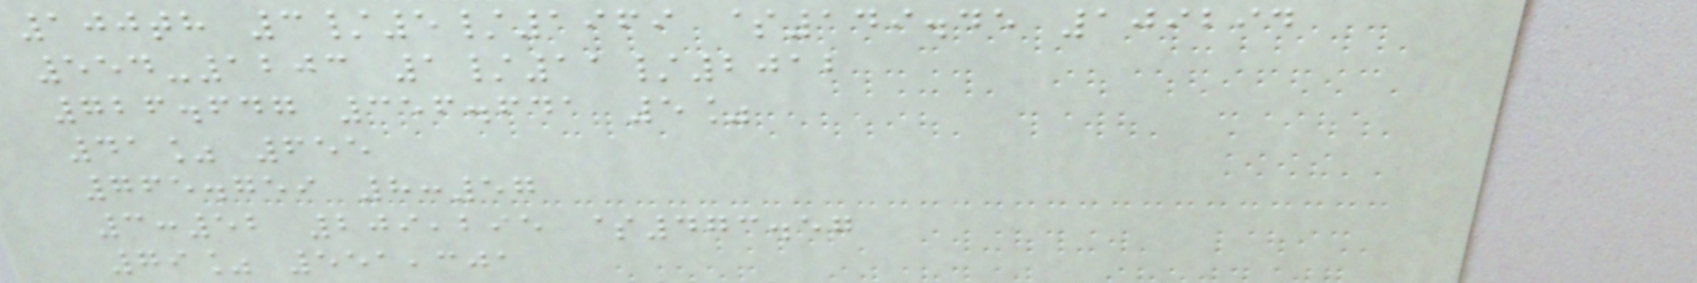100th 3/5/1969 $149.45 109294
554-1203 1/11/2012
726.647 356.641 5%
41% 655
765.759 8:57
3:52 209,295 $473.57
79% 551,301
